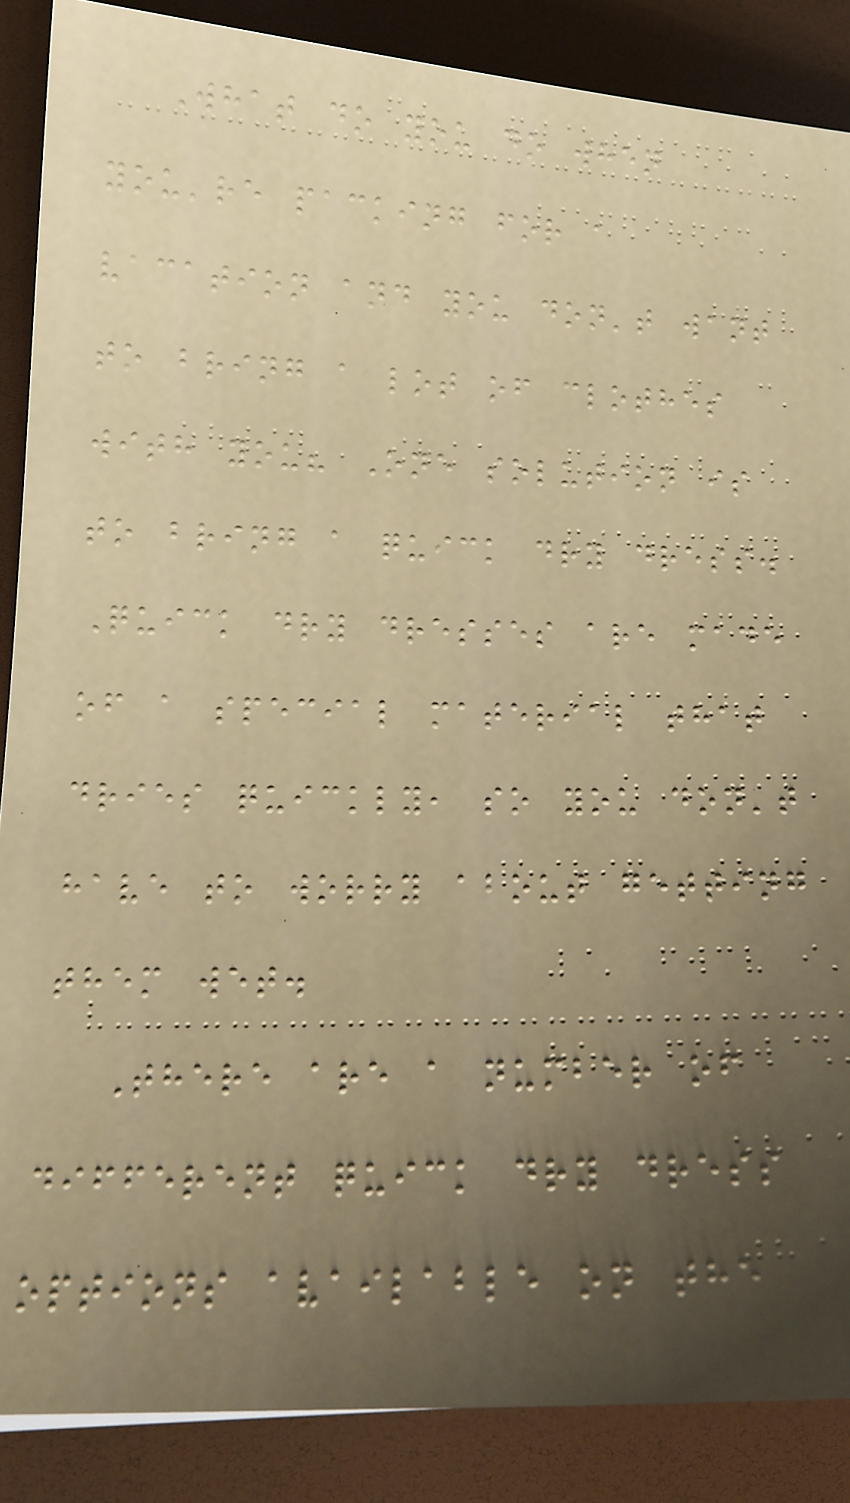What do you do when
you're packing for a
vacation and you don't want
to bring a lot of clothes
with you? One solution is
to bring a quick dry dress.
Quick dry dresses are made
of a special material that
dries quickly, so you don't
have to worry about getting
them wet.
There are a number of
different quick dry dress
options available on the
